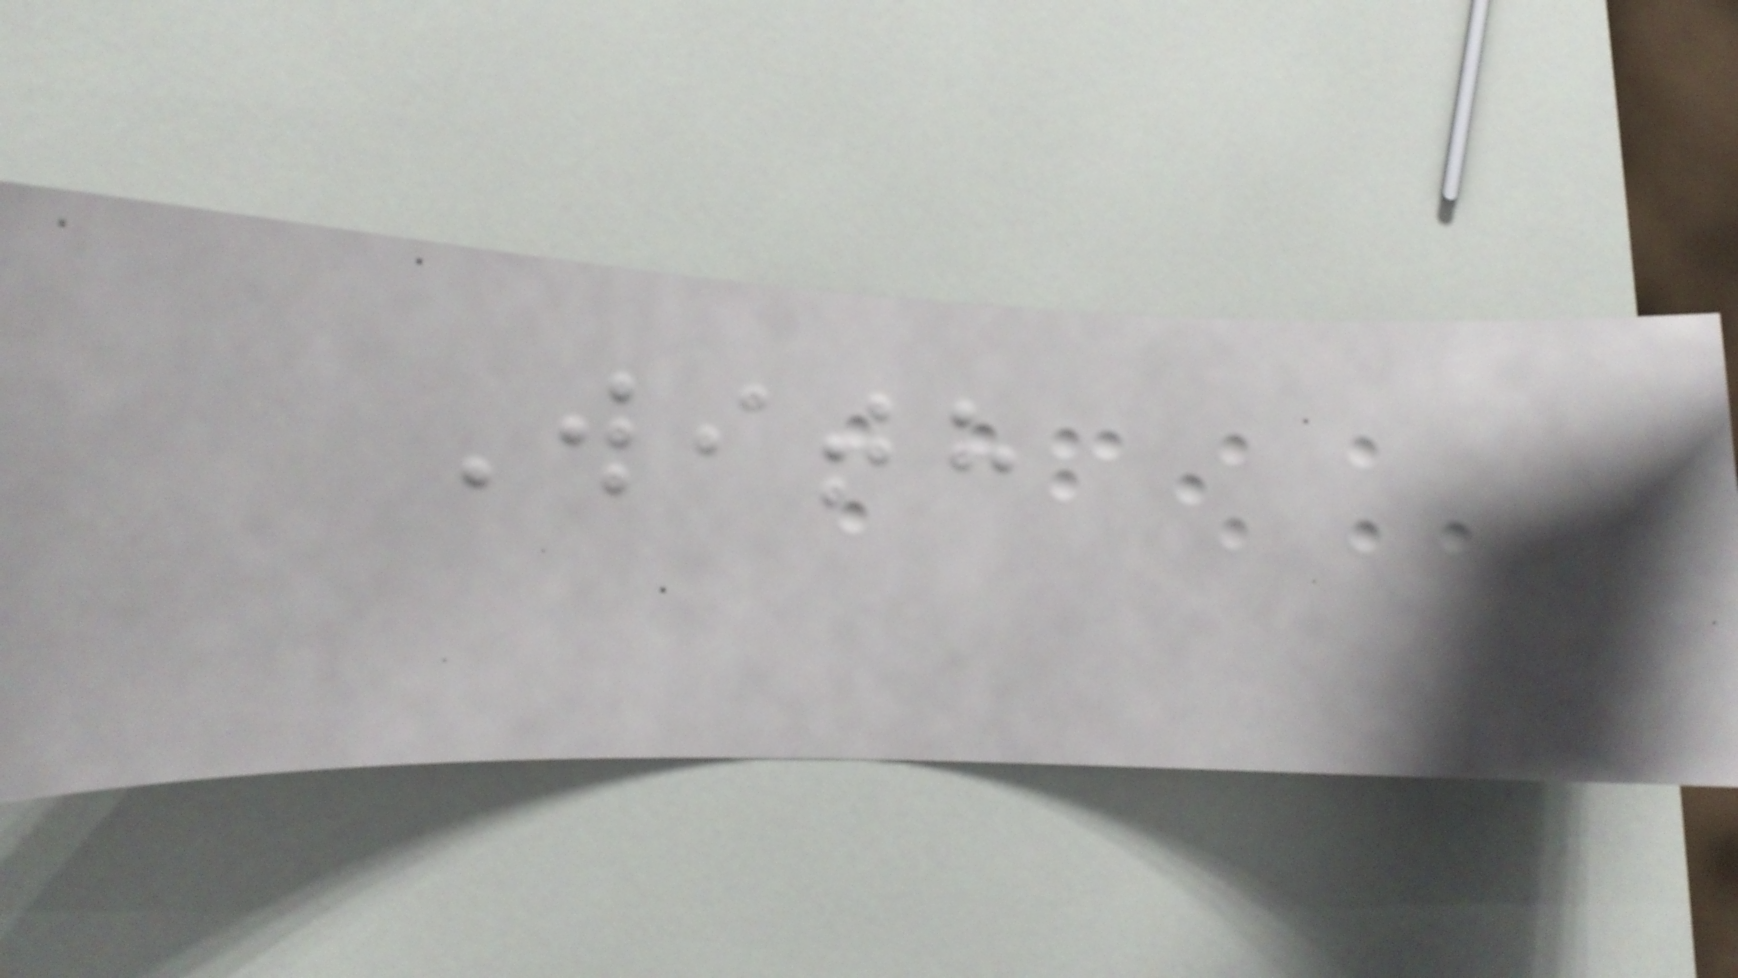With
